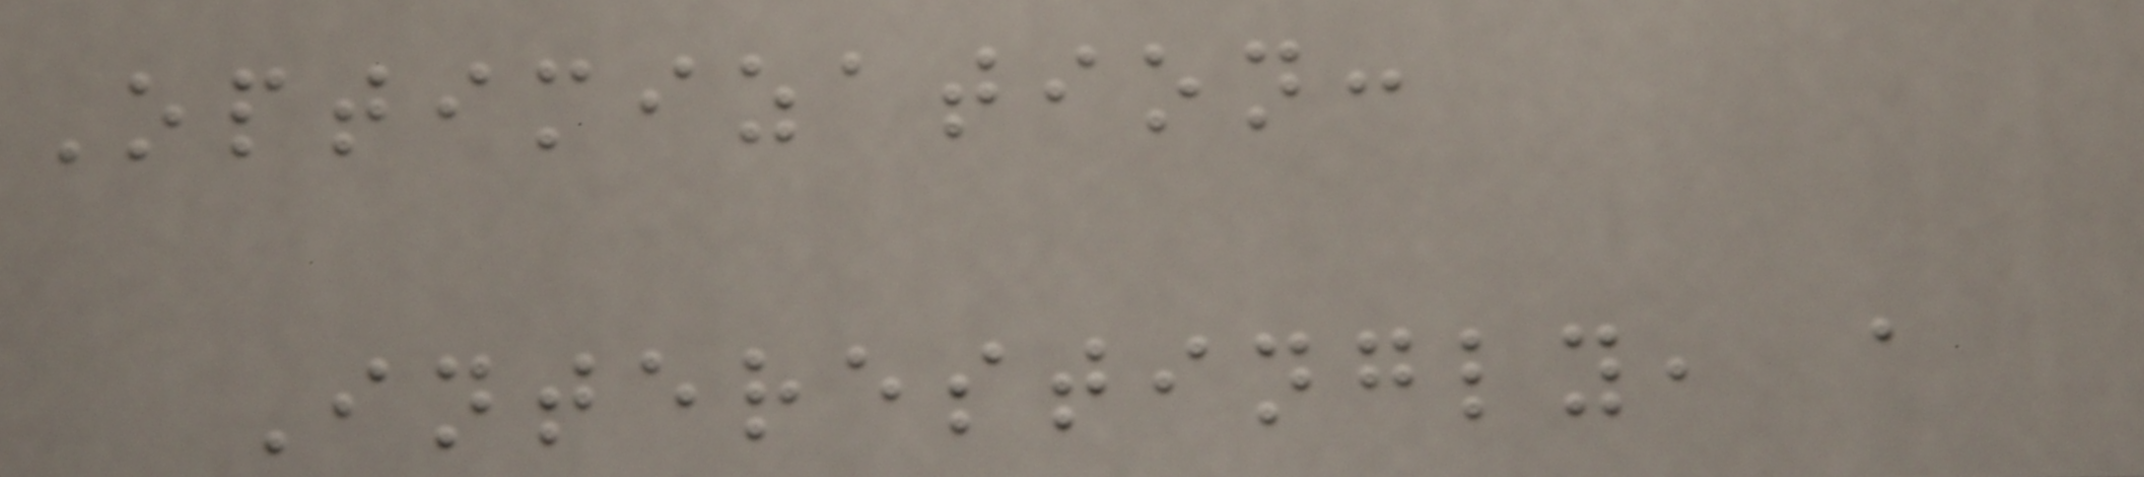Optimization:
Interestingly, a
